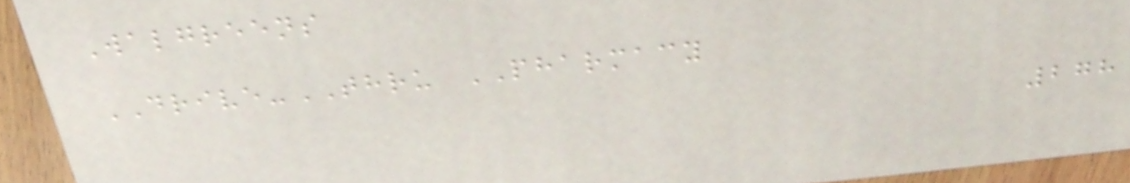Walgreens
DRIVE-THRU PHARMACY
278
